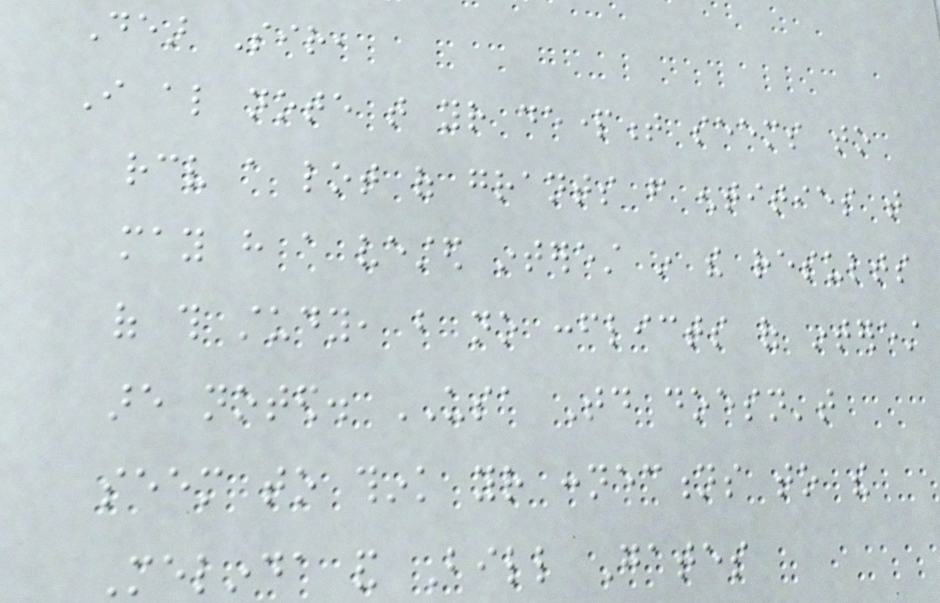Dear Sir,
I also note that your department seems to
receive a lot of grants from entities that
may have a vested interest in the results
of this study, but no conflicts of interest
are noted. USA Today doesn't
seem to think your connections to the
Melinda and Bill Gates
